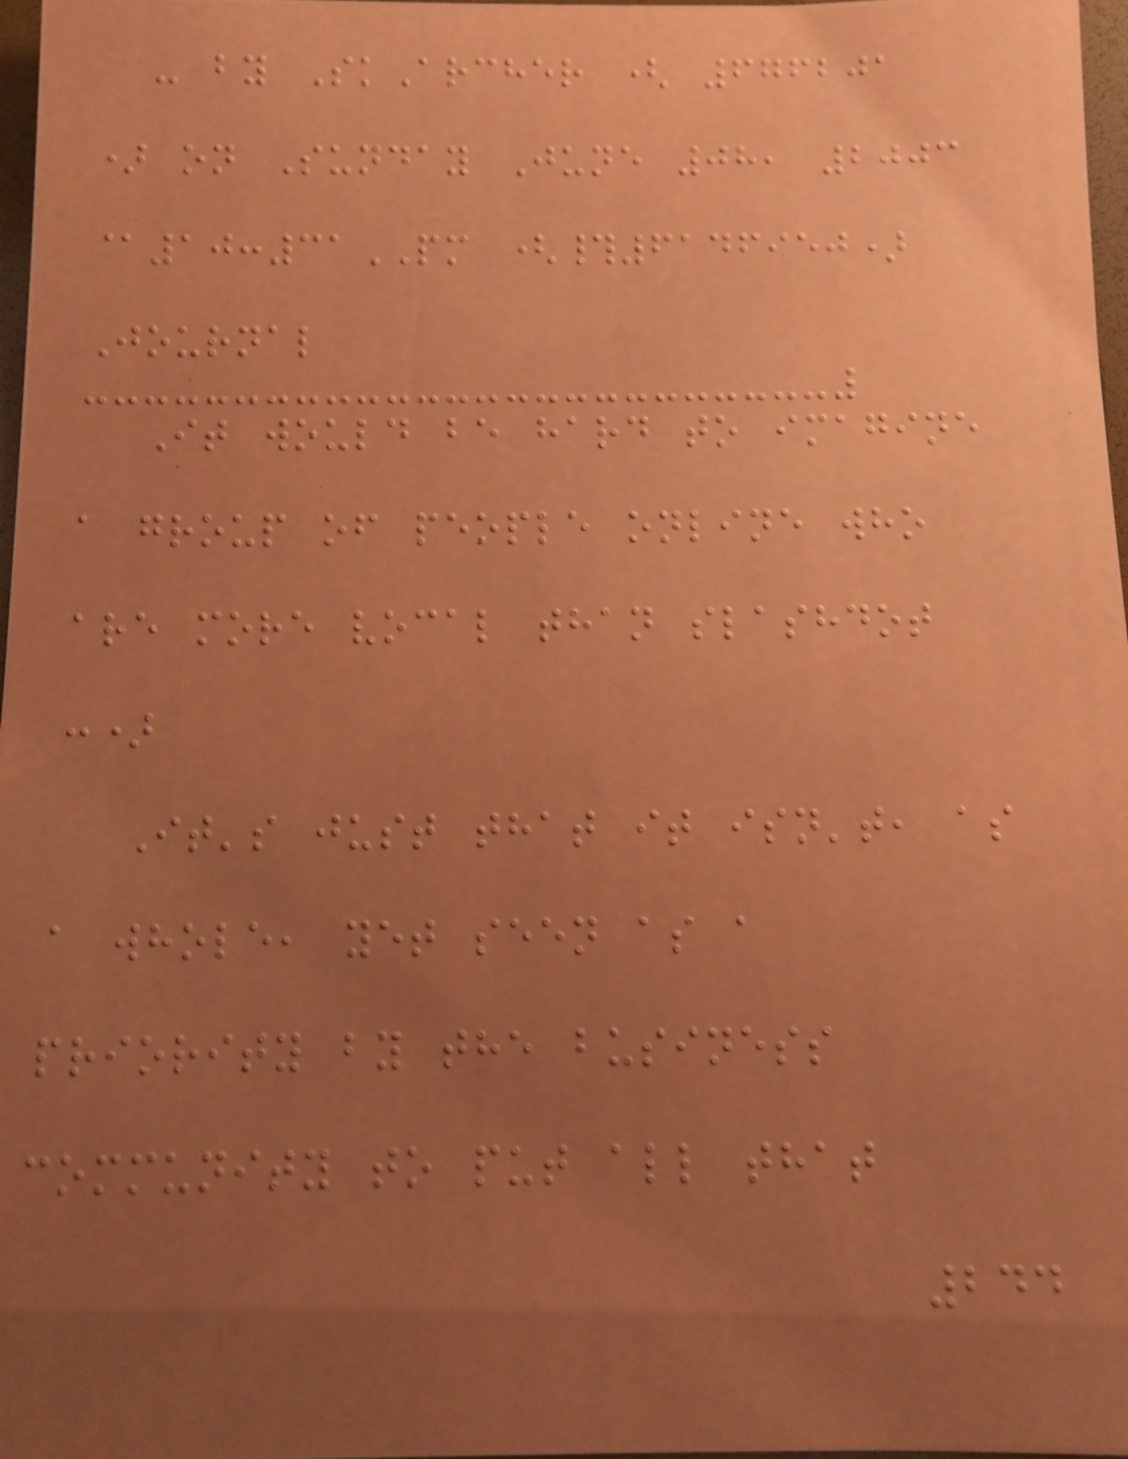- by SkArcher ( 676201
) on Sunday June 08, 2003
@10:31PM (#6146950)
Journal
It would be hard to imagine
a group of people online who
are more vocal than slashdot
:)
It's just that it isn't, as
a whole, yet seen as a
priority by the business
community to put all that
244
